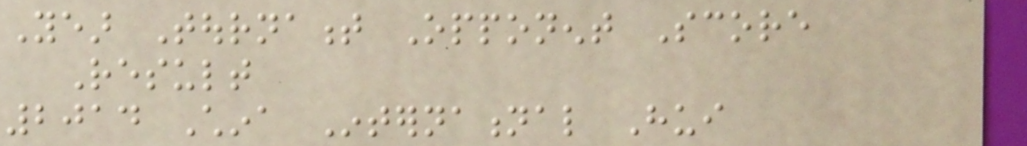Year Tournament Opponent Score
Result
2014 China International Hui
